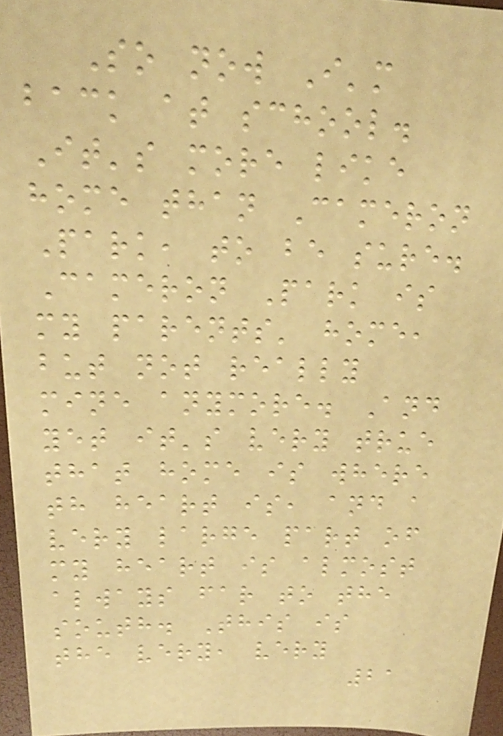So now I'm
back at school.
It's more like
home than Cameron
Park, to be sure.
Cameron Park is
my parents' home,
but not really
mine anymore. And
yet it's very true
that home is where
th heart is, and a
very large part of
my heart is almost
always far to the
south. This is
the very, very
21
